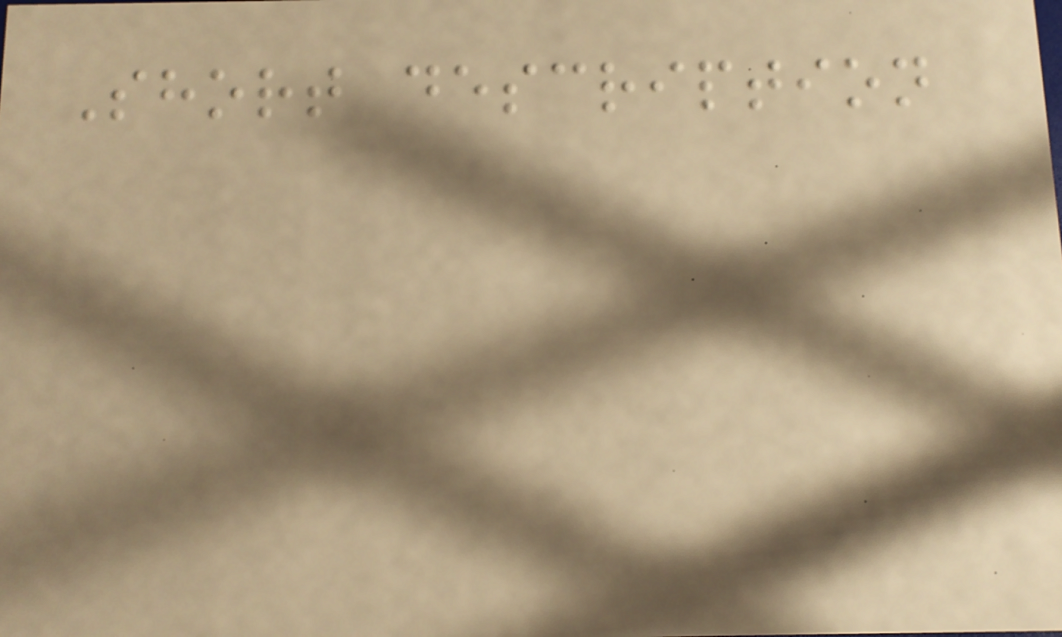Short description
